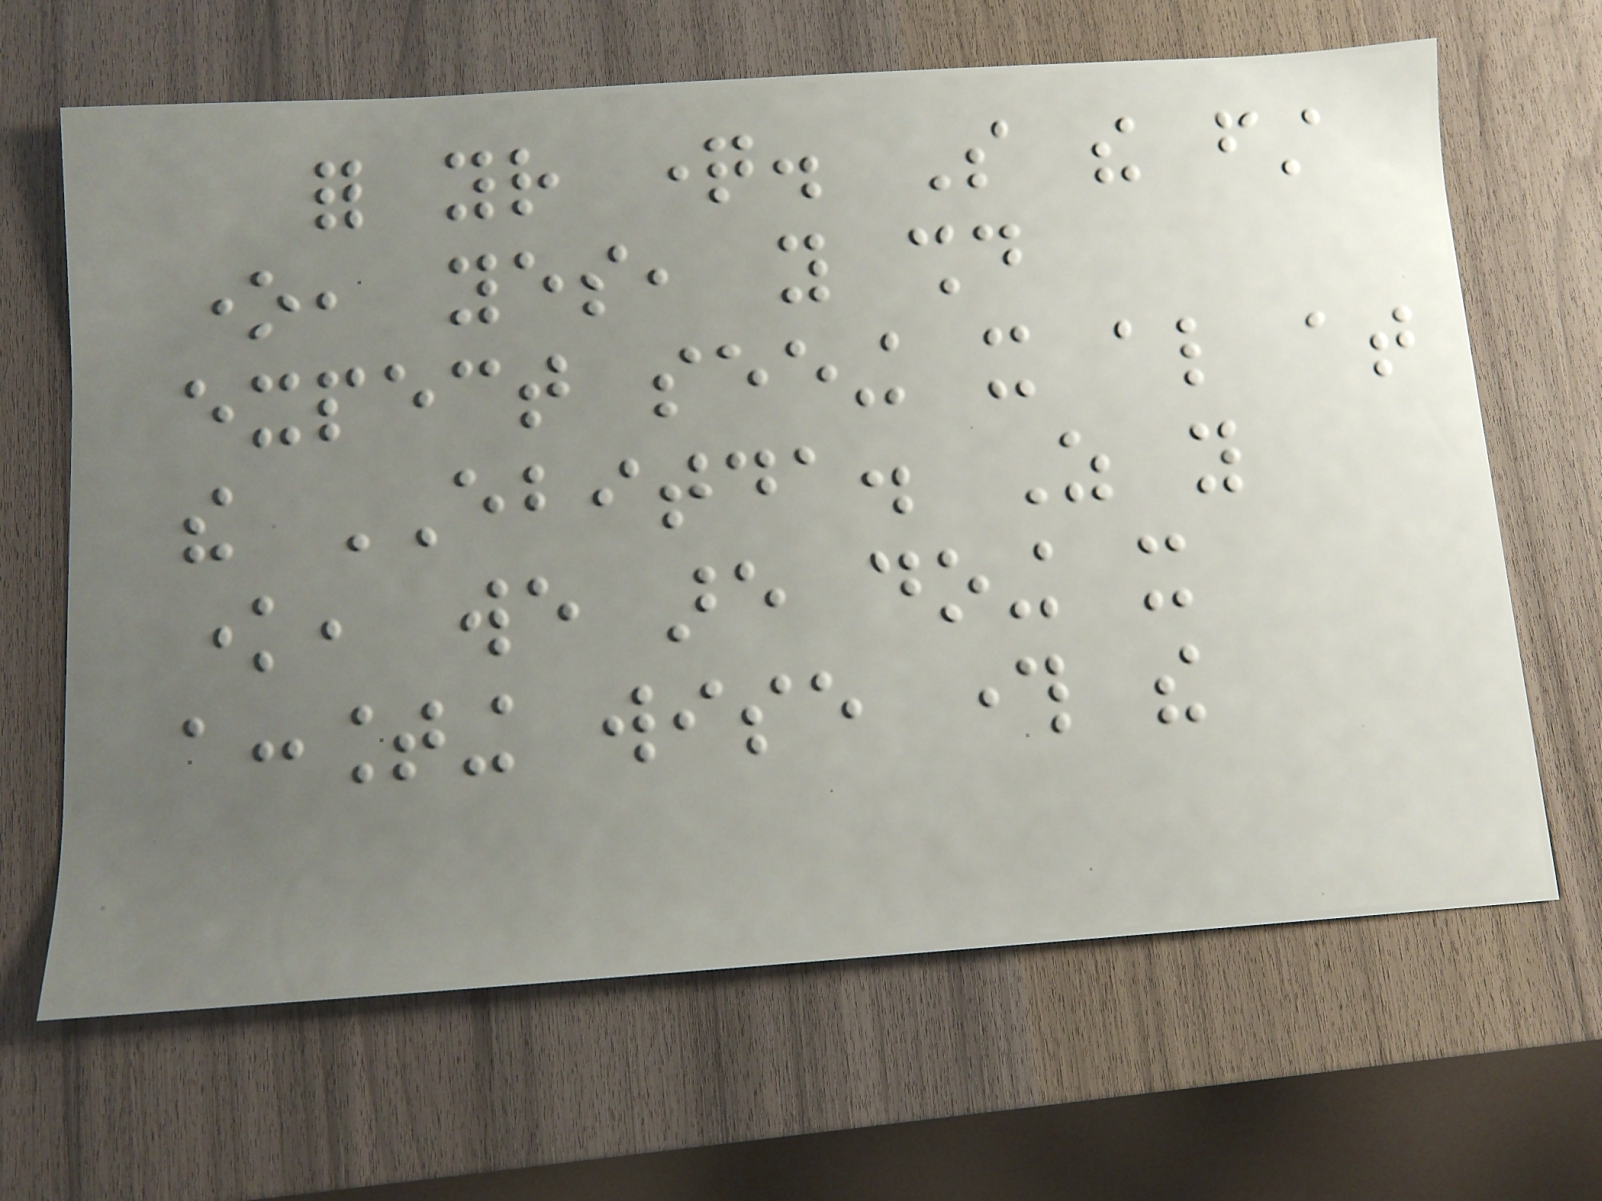for your question. So the first
one, yes, you should
expect seeing it also at
the EBITDA. As you
know, we are doing it
accounting wise through the
